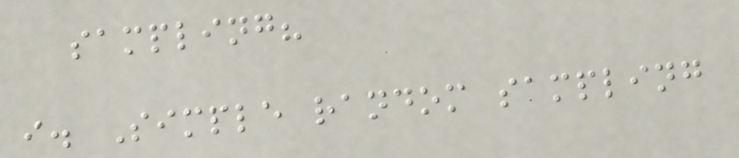sampling?
i. Simple random sampling
